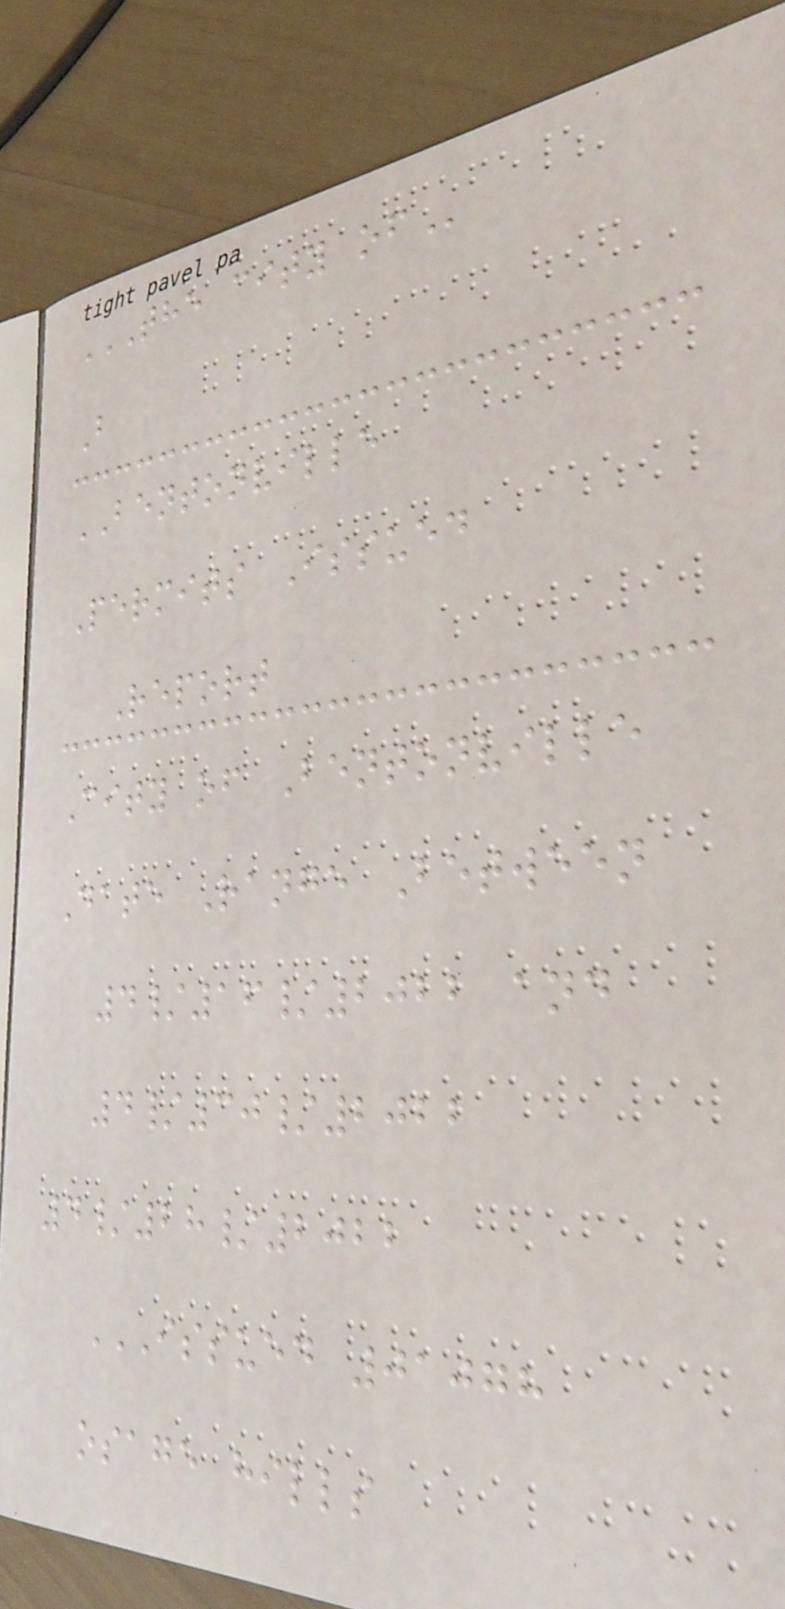THE CITY OF
B
BENTONVILLE
Permits Issued
Report
City of Bentonville
Date Range Between
4/16/2022 and
4/30/2022
4/28/2022
ISSUED 01078
OSAGE HILLS
